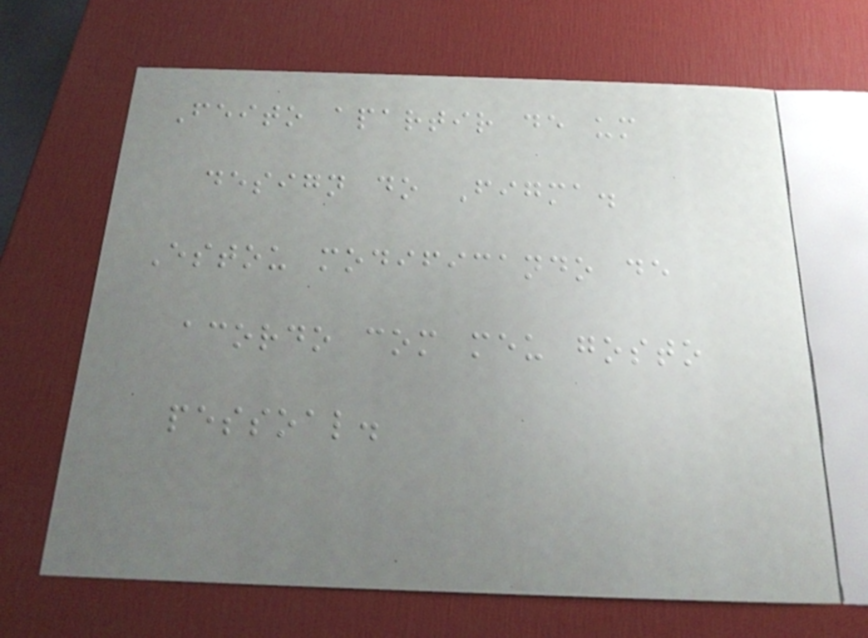Feito apartir de um
design do Figma.
Estou modificando de
acordo com meu gosto
pessoal.
